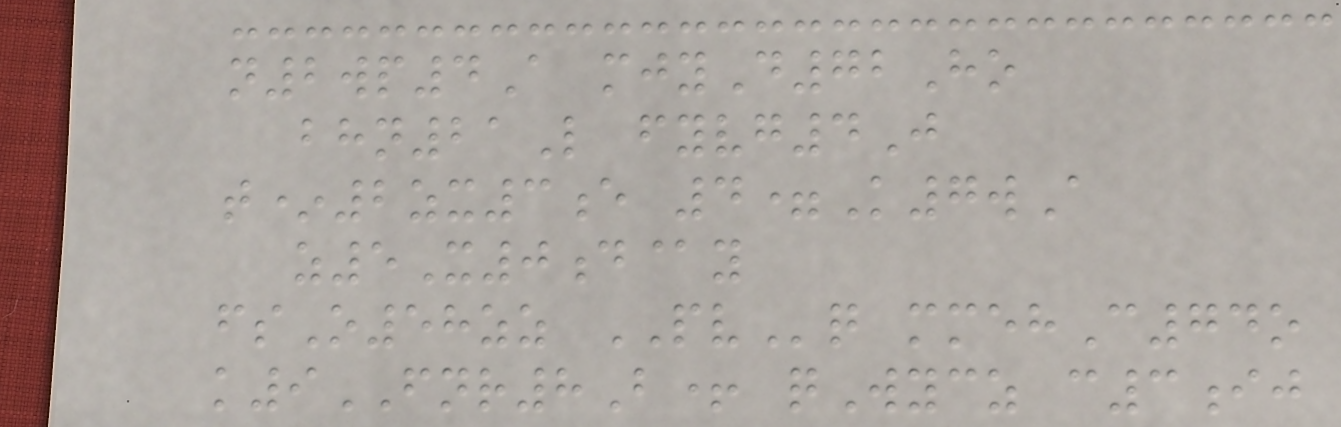n2wp4A mjyD72Ho
bhn21L fyvg4J
t*2zx3e 4=K7wA
z5X0d@y
fsO58zz PVq mmehC74o
k9FNR8B+ qWycz c3ij
